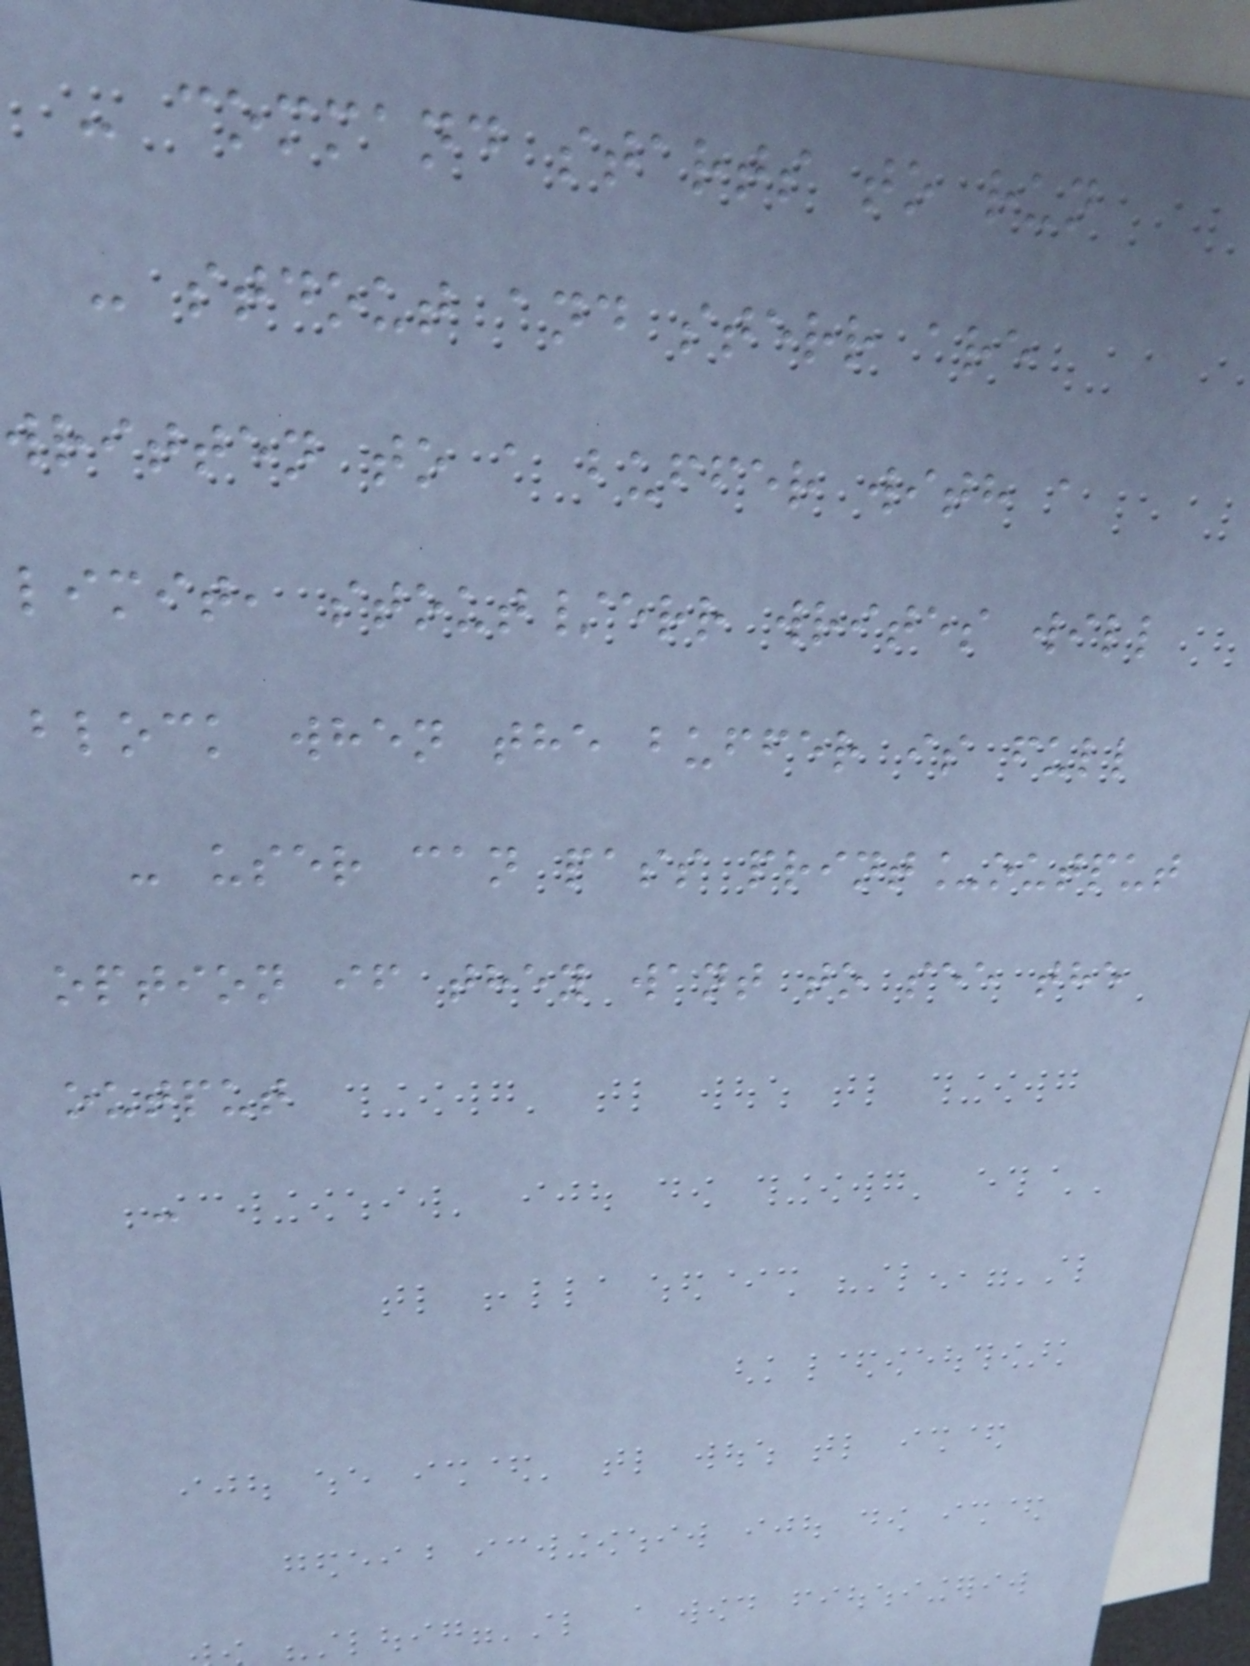- command starts to run
- stdout and sterr are
written to a buffer with a
limit, stout/err writes will
block when the buffer is full
- user can pass print_output
option if they want to see the
output
-
